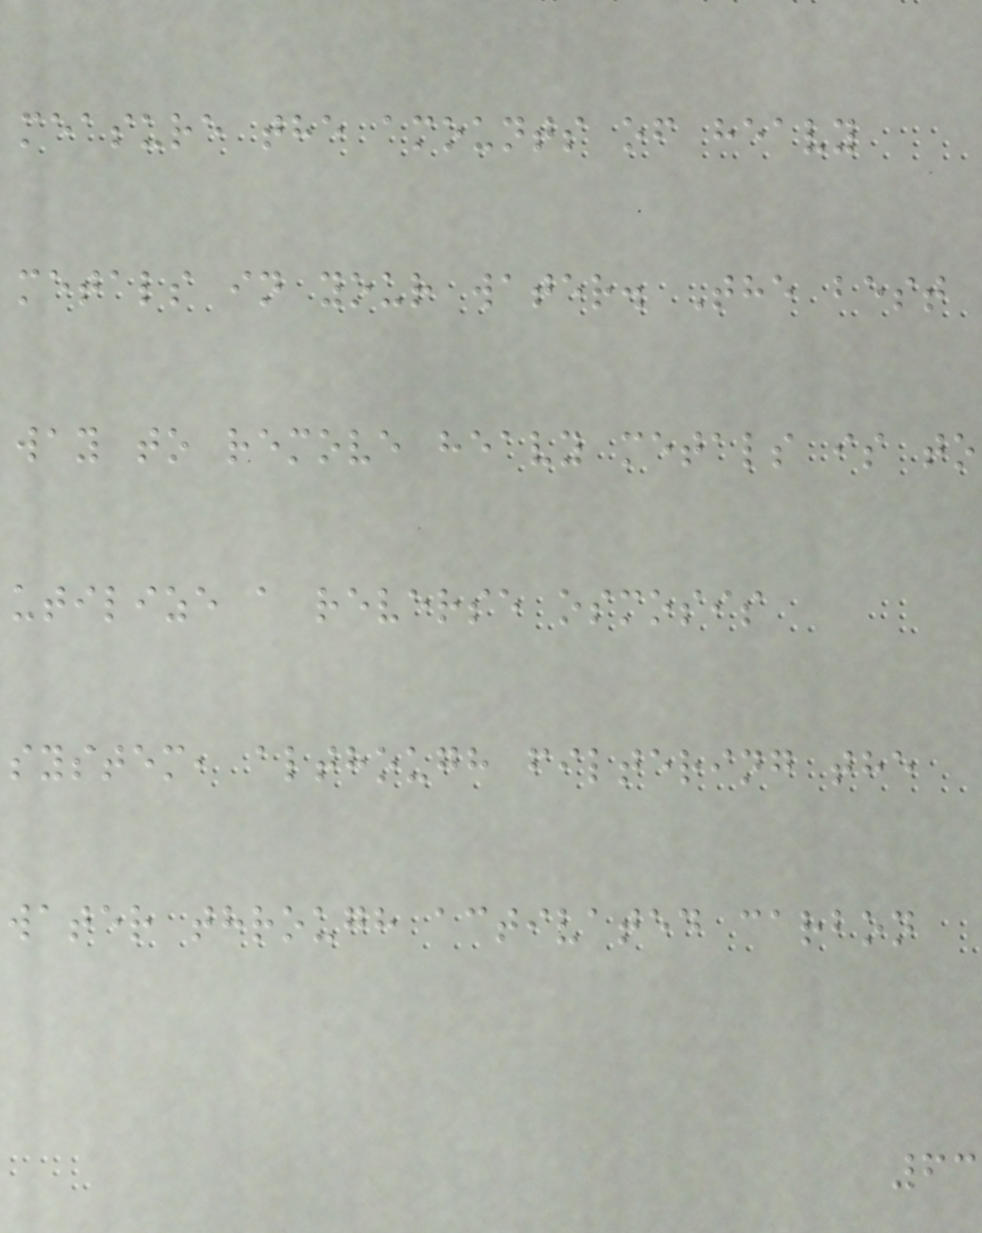measure the amounts of heavy
metals in your water. The best
way to remove heavy metals is to
utilize a reverse osmosis
system, although filtering the
water through activated carbon
63
